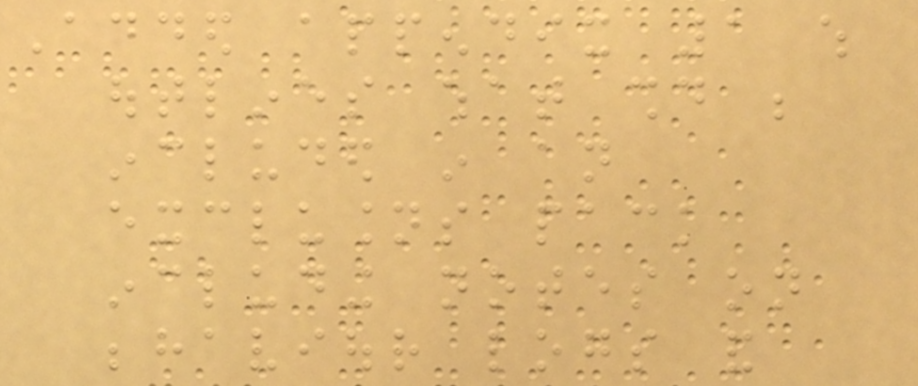Added appendix 1 which
outlines what should be
included in an
exclusions pack
including notes on
behaviour logs and
